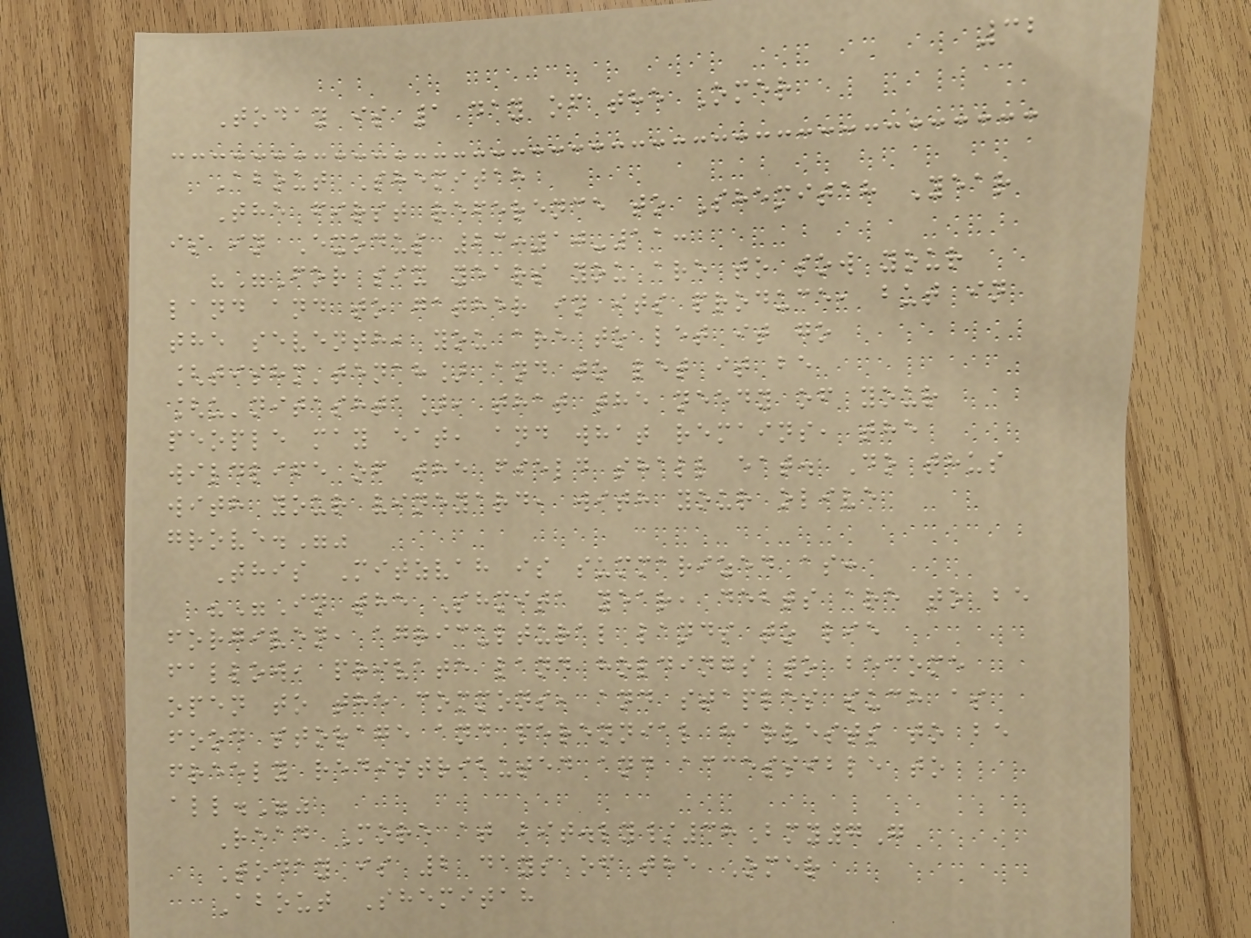32
Today is 1 day of the Omer
About Shemitah
The first reference to Shemitah Year
is in Exodus 23:10-11:
""For six years you are to sow your
land and to gather in its produce, but in
the seventh, you are to let it go
[tishm'tenah] and to let it be
[u'nitashta], that the needy of your
people may eat, and what remains, the
wildlife of the field shall eat. Do thus
with your vineyard, with your olive
grove.""
This Mitzvah is summarized as:
""In the Shmita year, debts are to be
forgiven, agricultural lands to lie
fallow, private land holdings to become
open to the commons, and staples such as
food storage and perennial harvests to be
freely redistributed and accessible to
all.""
Read More at bit.ly/38Bmy7G
Today is 2 days of the Omer
About Shemitah
